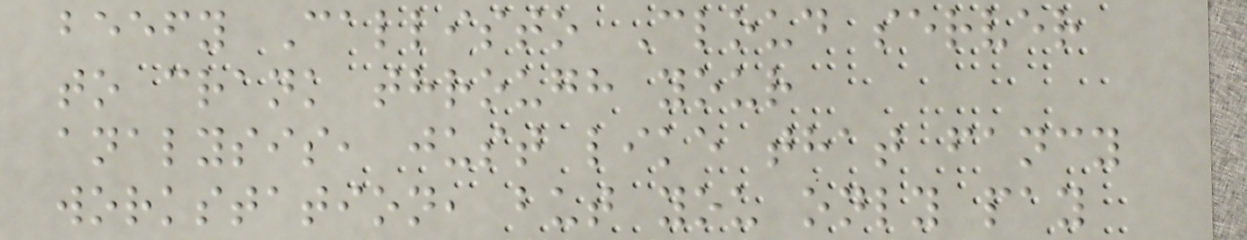beefy Callisto Cloud server
to crank through your
analysis, just like that fancy
workstation, but you only pay
